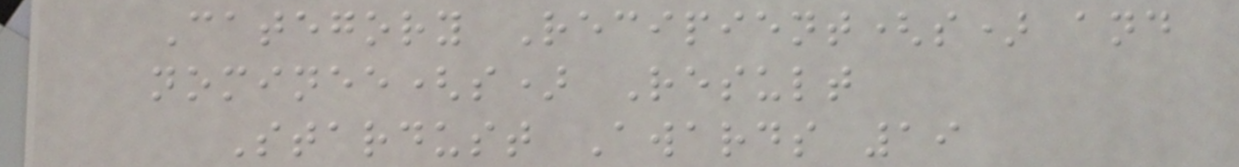Category Recipient(s) and
nominee(s) Result
Stardust Awards 19
